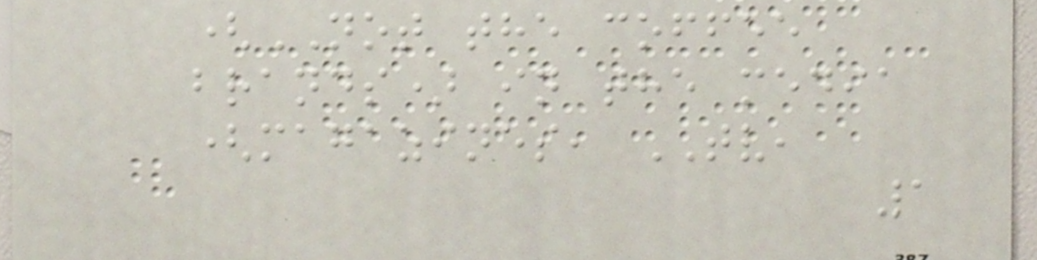(NOT the coffee
brands) in the media
(magazines, TV,
1
